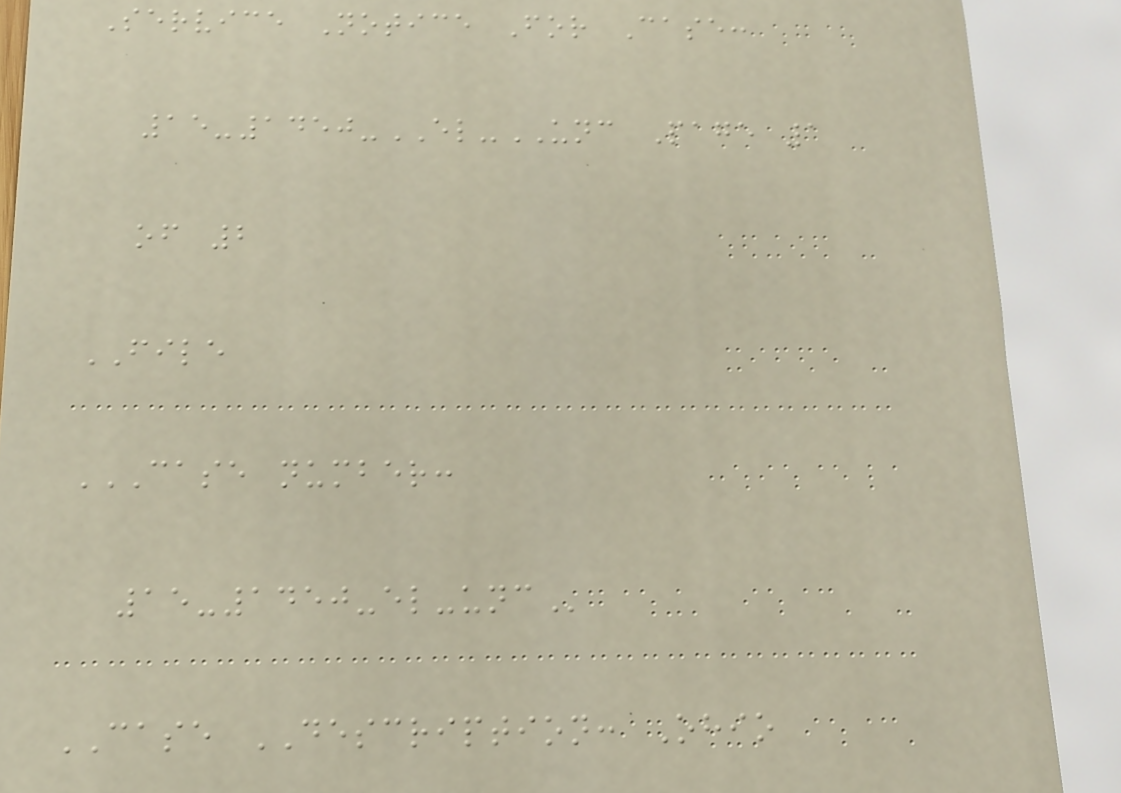Service Notice For Case:
15-1450-EL-UNC Page 1
of 2
FILE
CASE NUMBER:
15-1450-EL-UNC
CASE DESCRIPTION: Ohio
